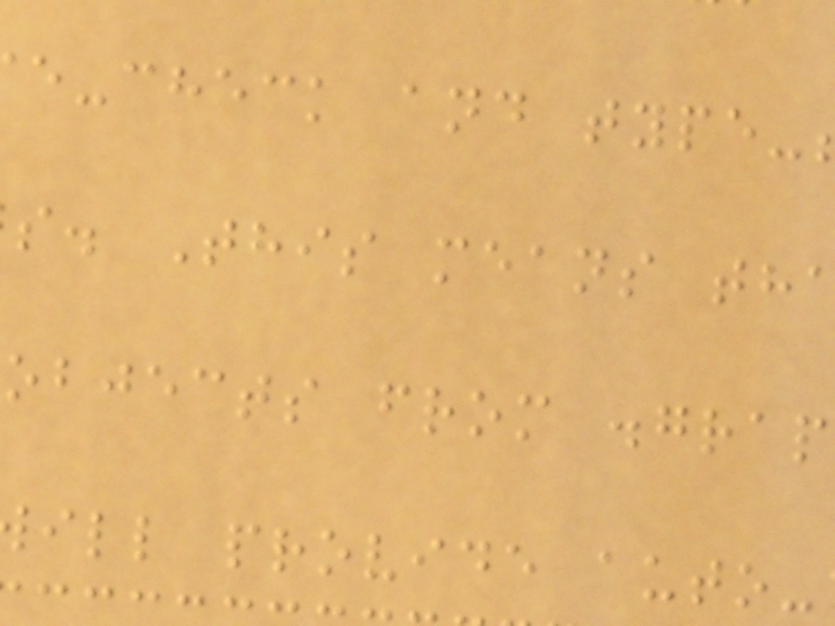e-check and type-
s. This means th
objects from .grap
ill provide auto-
